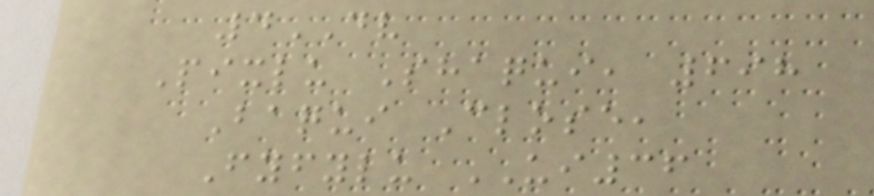4DV
Pixlu Shaqui, 698
Baqui Close,
Fyfylu UI36
